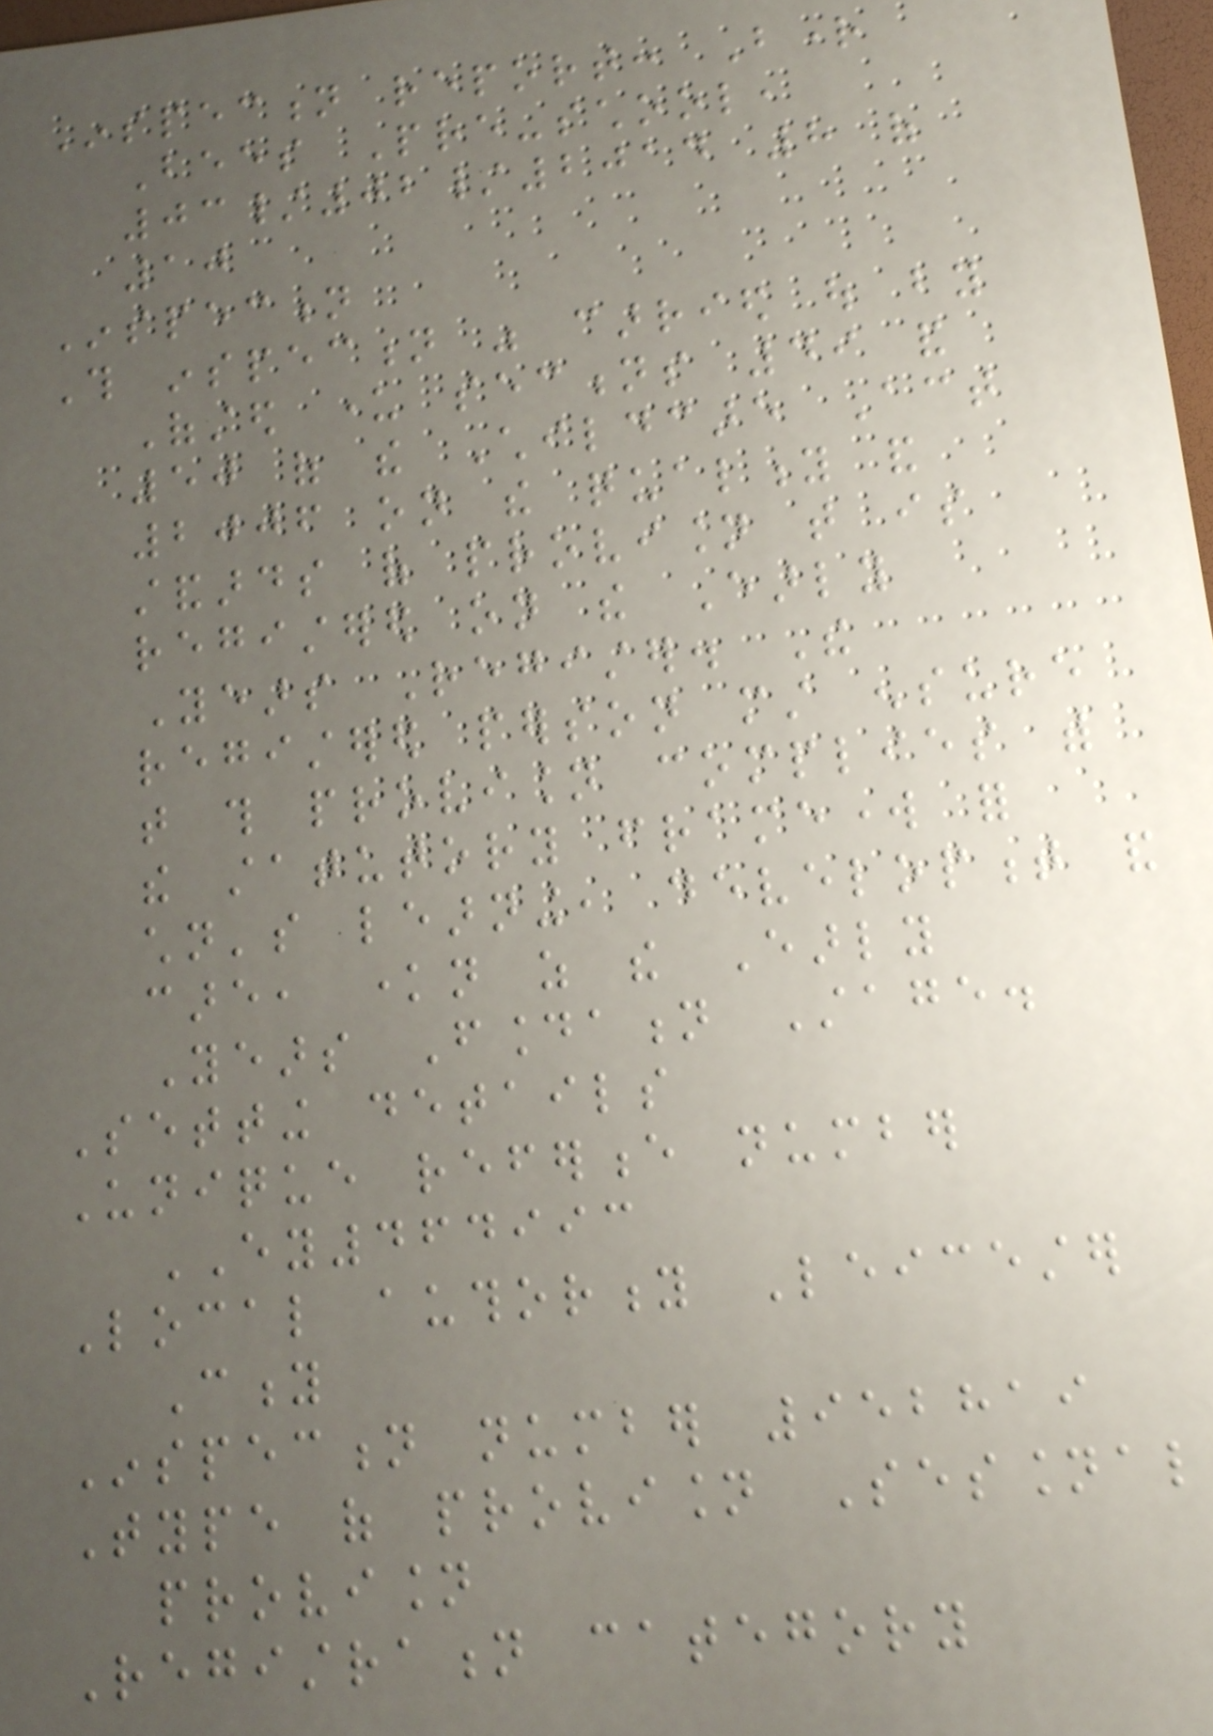Inspection report: Bright
Bees Pre-school,
03/02/2014 8 of
10
Inspection
This inspection was carried out by
Ofsted under sections 49 and
50 of the Childcare Act
2006 on the quality and
standards of provision that is
registered on the Early
Years Register. The
registered person must ensure
that this provision complies with
the statutory framework for
children's learning, development and
care, known as the Early
Years Foundation Stage.
Setting details
Unique reference number
EY464993
Local authority Leicester
City
Inspection number 952819
Type of provision Sessional
provision
Registration category
